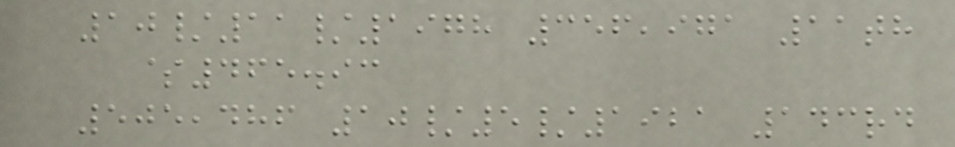10/11/1978 356,971 11th
$465.93
505,486 10/5/1921 143rd
